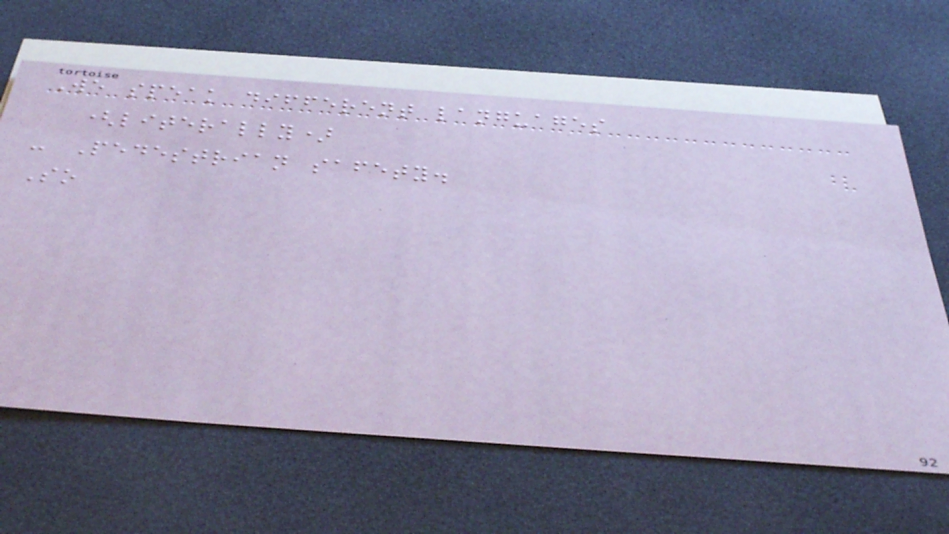We speak different languages
(literally)
- Pedestrian safety.
So
